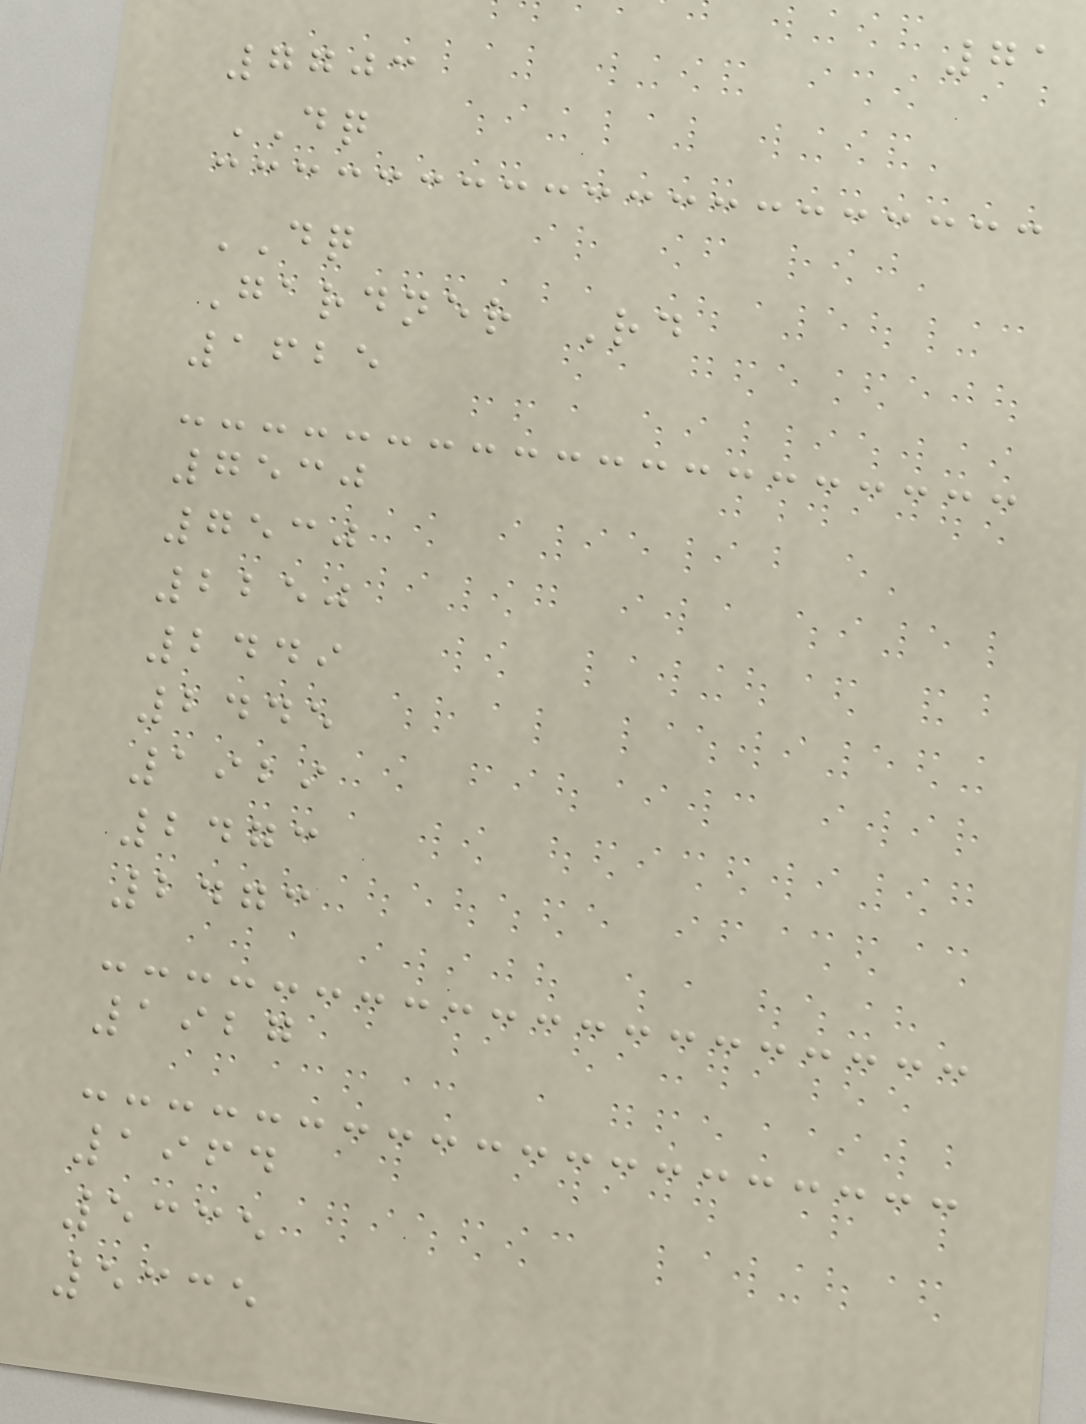71
7703
DQ
DQ
Gardner Rd
1625
7530
7530
2250
2449
2445
1929
2473
2473
1927
1964
5335
5335
